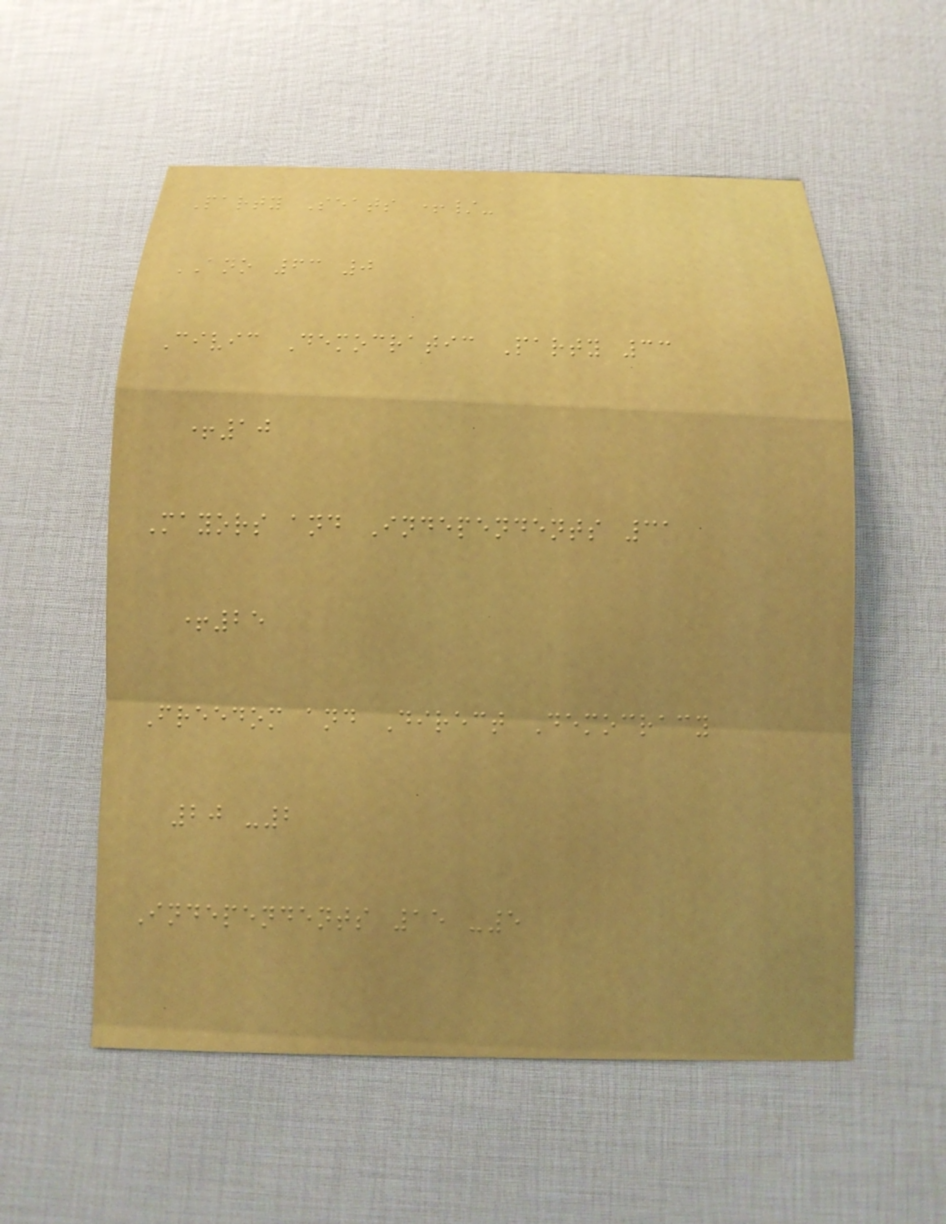Party Seats +/-
ANO 63 0
Civic Democratic Party 33
+10
Mayors and Independents 31
+25
Freedom and Direct Democracy
20 -2
Independents 15 -5
